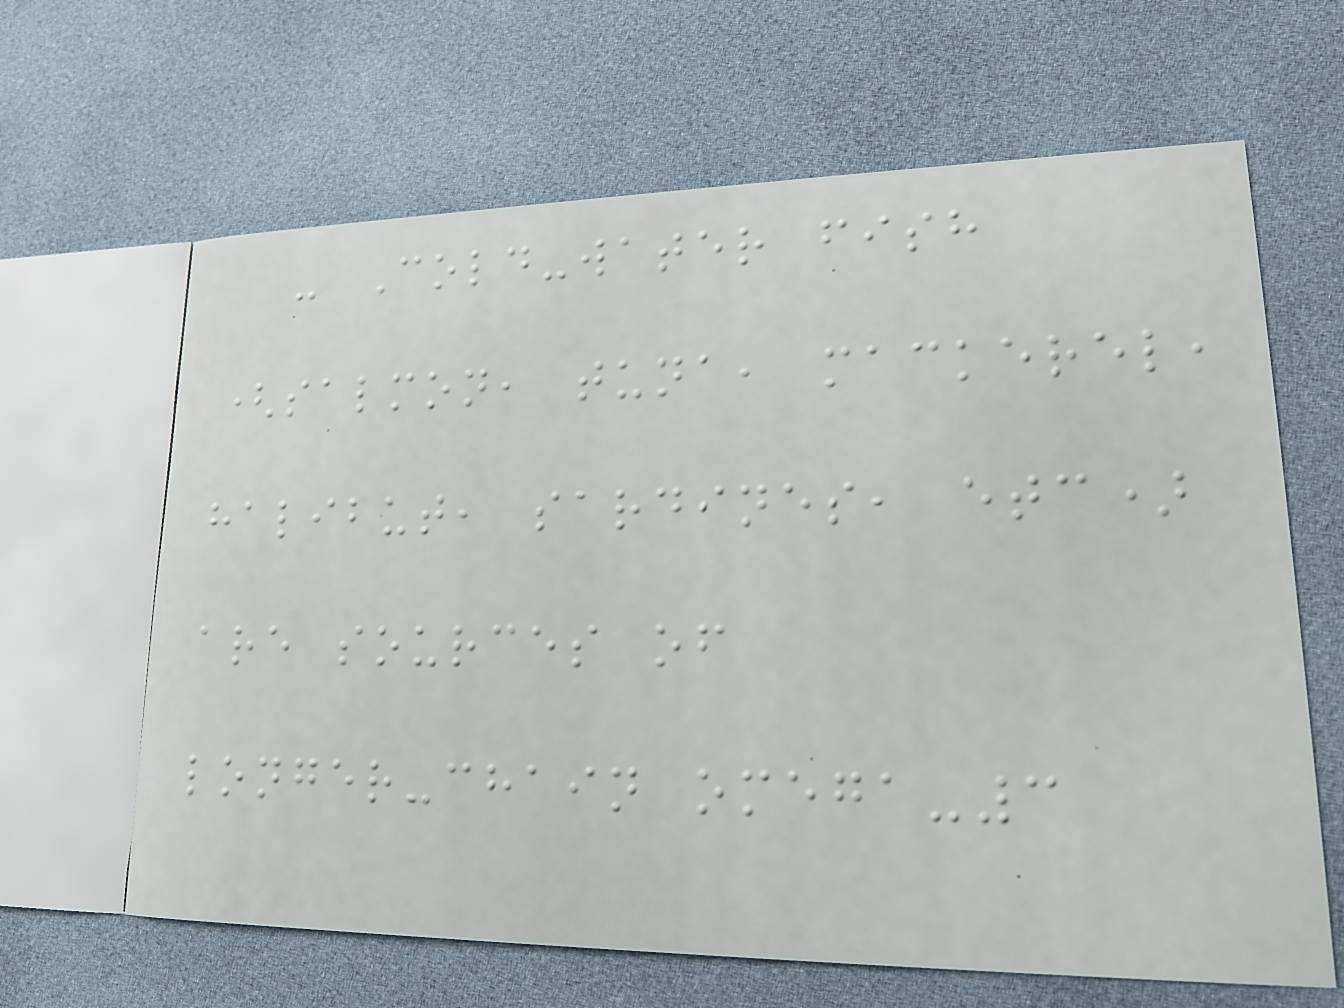- Cold-water fish
(salmon, tuna, mackerel,
halibut, sardines, etc)
are sources of
longer-chain omega-3
